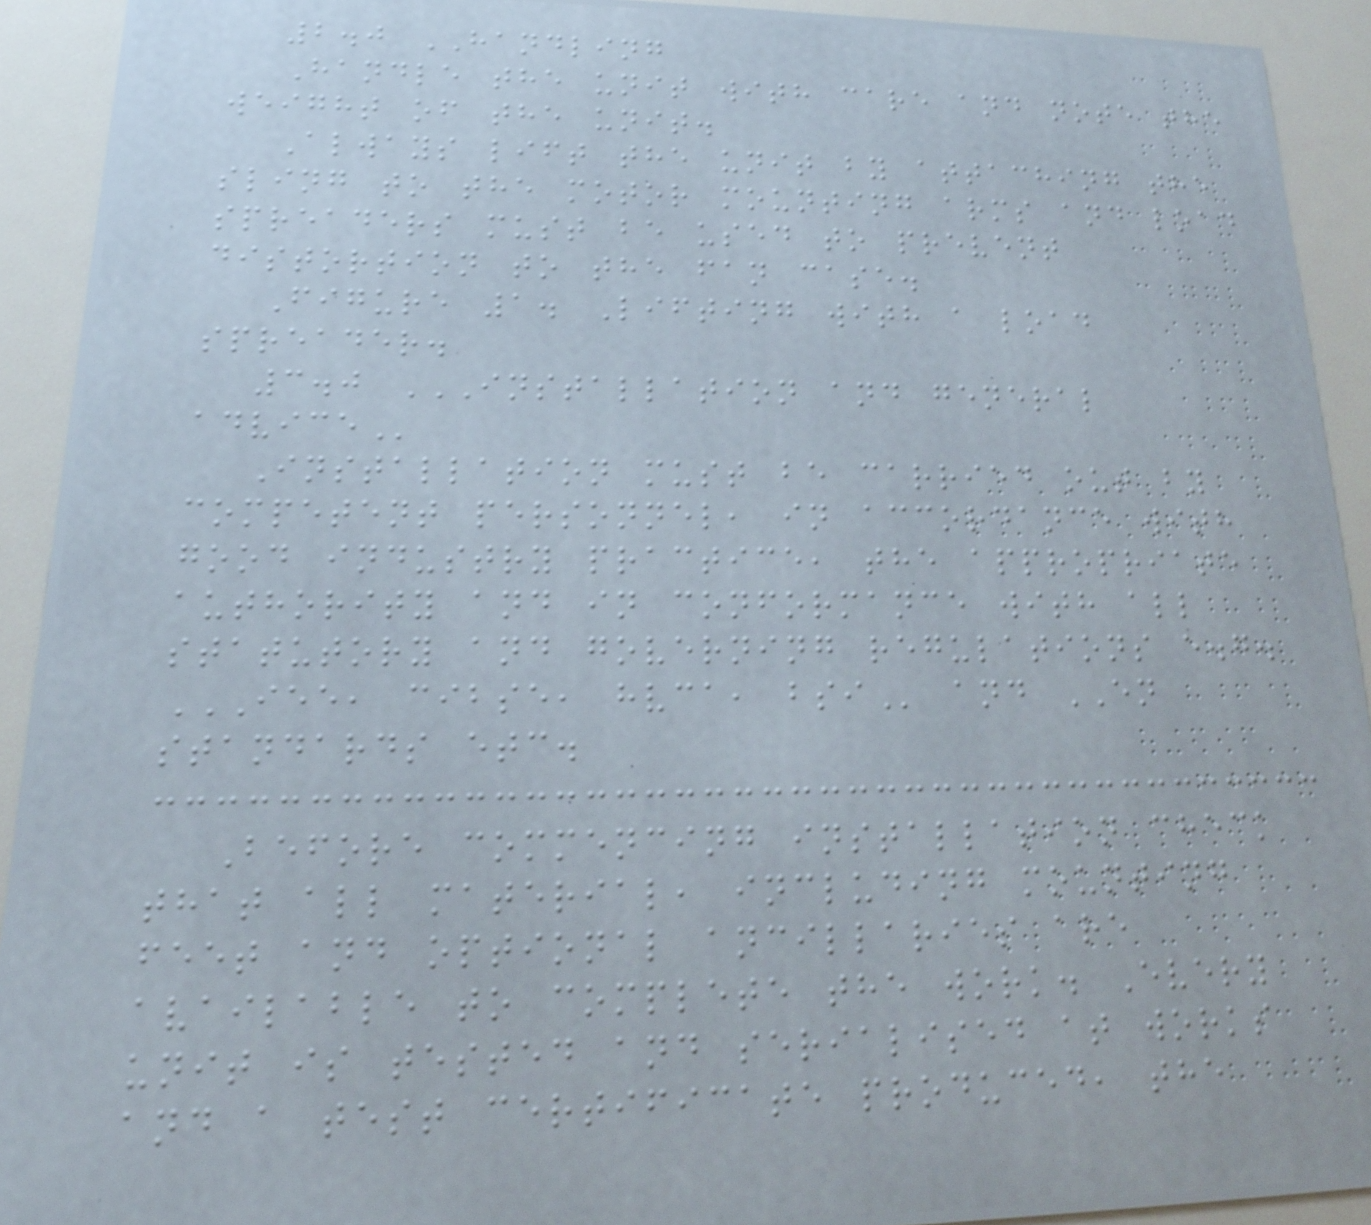2.0 HANDLING
Handle the unit with care and note the
weight of the unit.
Always lift the unit by attaching the
sling to the motor mounting arms and load
spreaders must be used to prevent
distortion to the fan case.
Figure 1. Lifting with a load
spreader.
3.0 INSTALLATION AND GENERAL
ADVICE
Installation must be carried out by
competent personnel, in accordance with
good industry practice, the appropriate
authority and in conformance with all
statutory and governing regulations e.g.
IEE, CIBSE, HVCA, BSI and EN
standards etc.
Before commencing installation check
that all material, including mounting
feet and optional ancillaries are
available to complete the work. Every
unit is tested and serialised at works
and a test certificate produced, the
